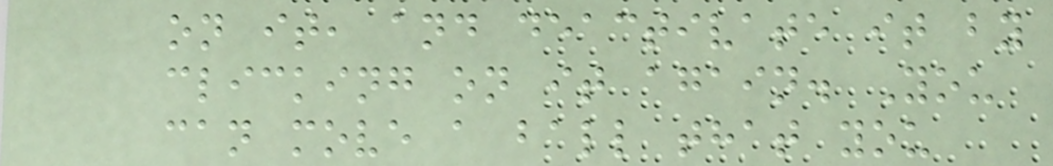on it, and deactivate it by
clicking on it again. You
can move a ball that you
